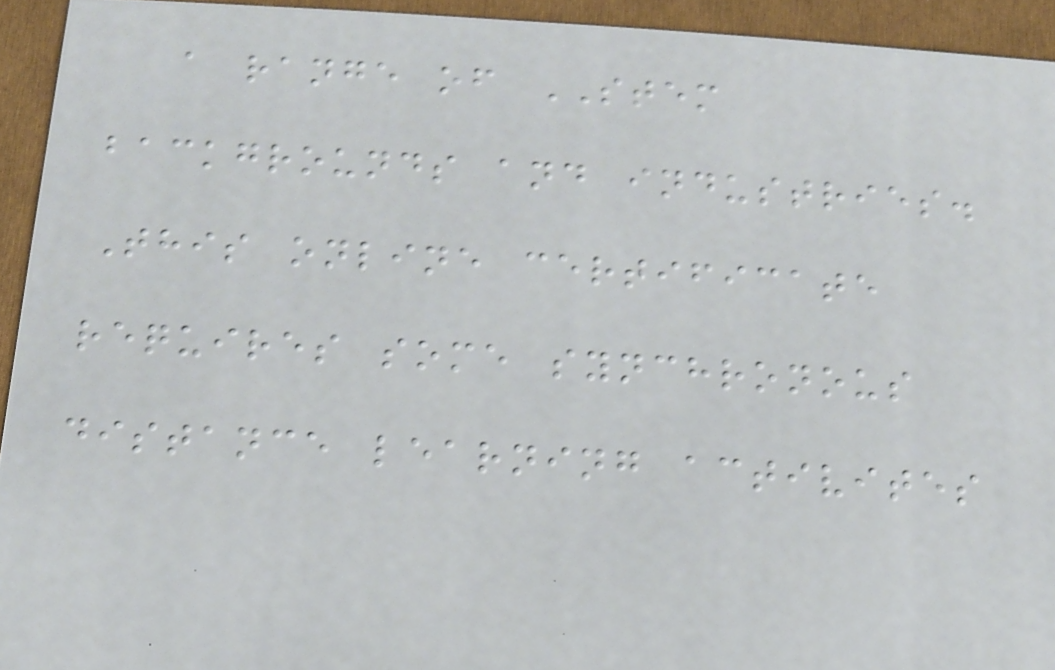a range of STEM
backgrounds and industries.
This online certificate
requires some synchronous
distance learning activites
